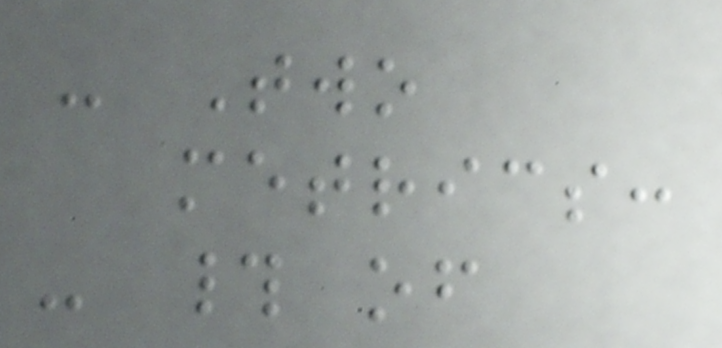- Two
metrics:
- # of
